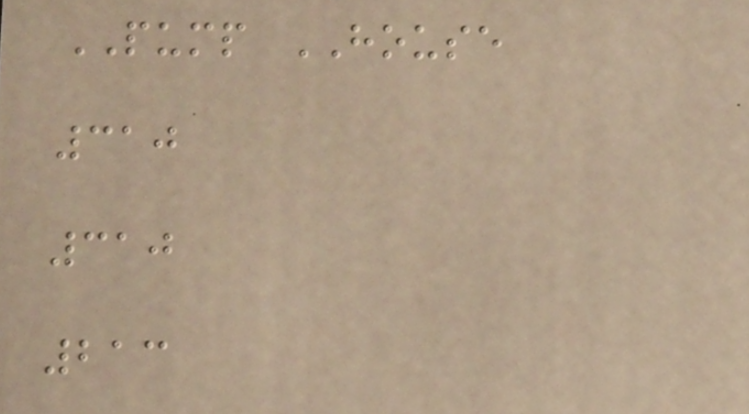PUMP HOUSE
310
310
213
